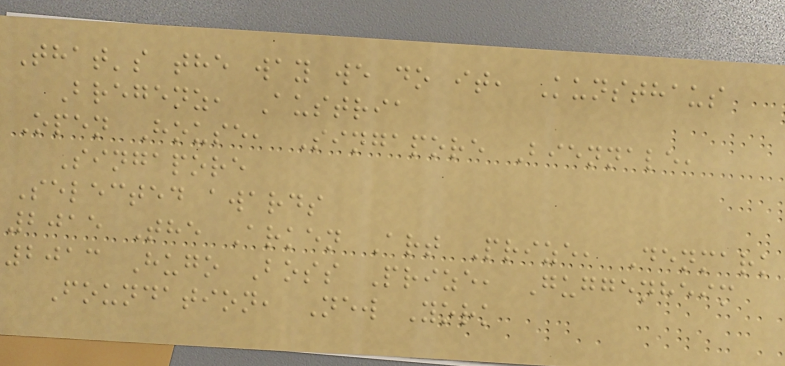That's the way we do it, Kunsthaus
Bregenz, Austria
Open House, Singapore Biennale,
Singapore
Selected awards
2015 The Arken Art Prize, Denmark
2013 Hugo Boss Prize, Guggenheim
Foundation, New York
